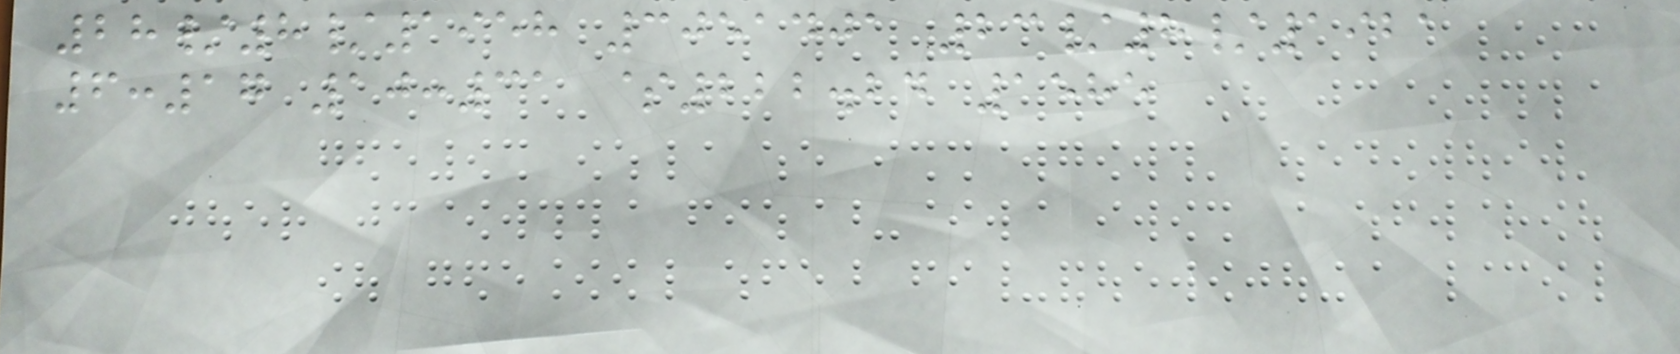28/8/1958 3051401 23/8/1921
6:17 10:31 $222.24 1585
